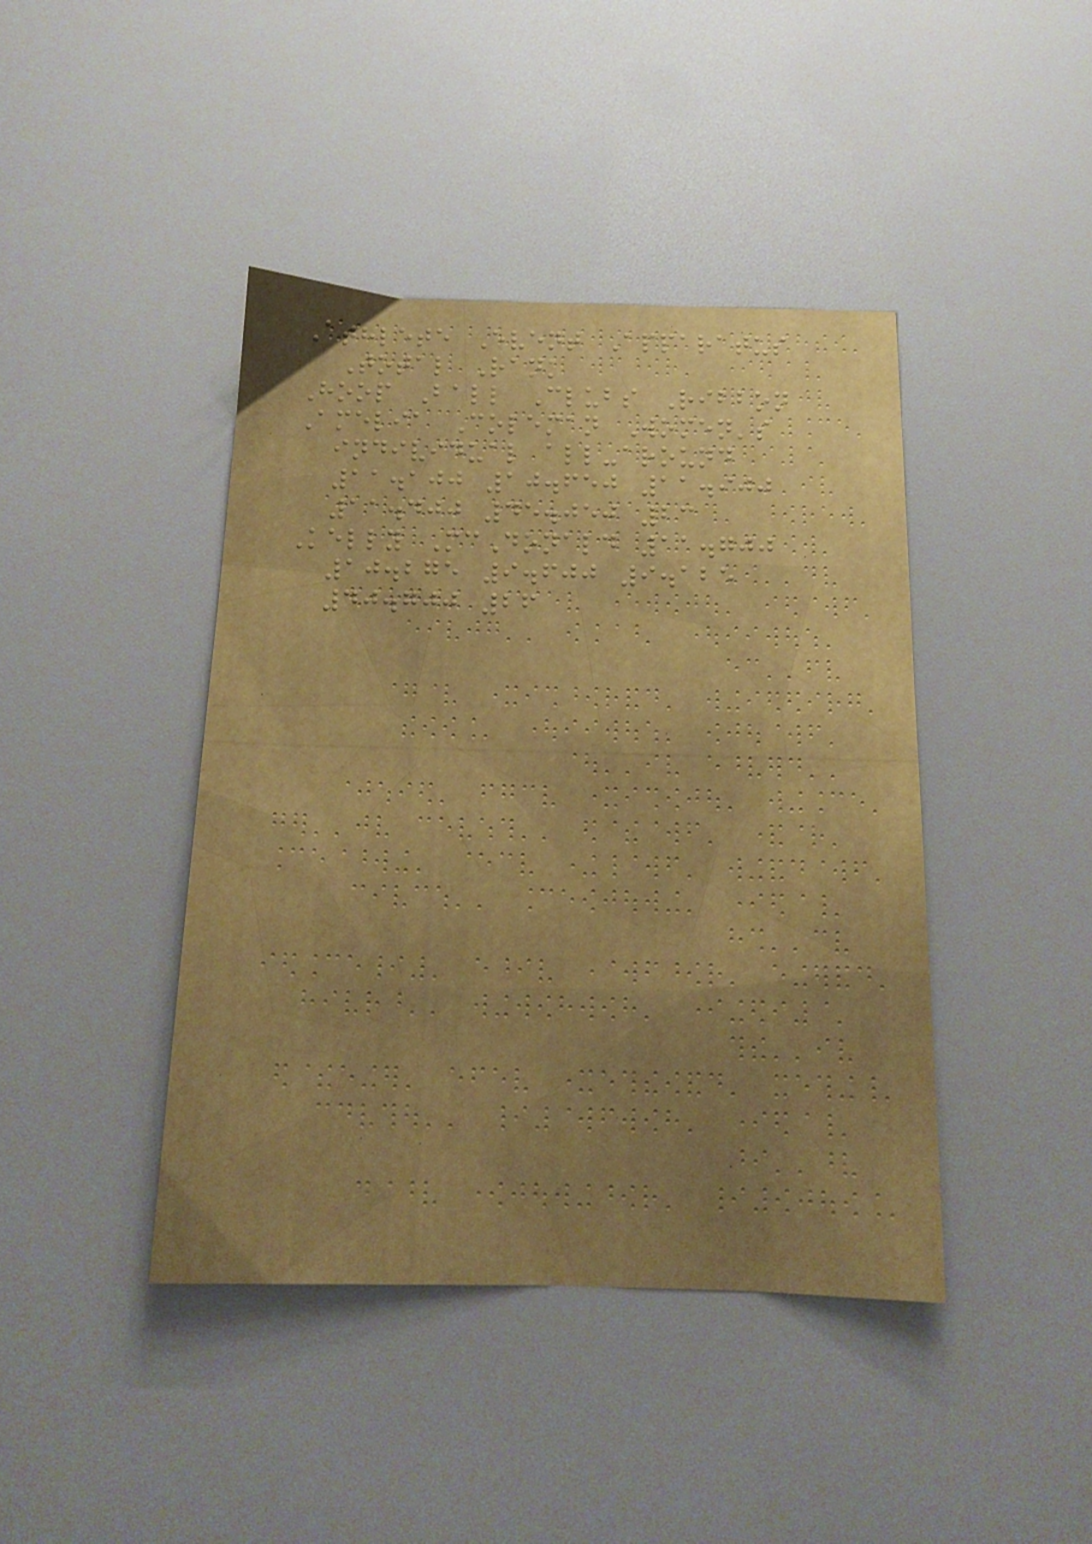Athlete Event Apparatus
Total Rank
Hoop Ball Clubs Ribbon
Amelia Coleman Women's
individual all-around
11.100 10.650 11.900
11.400 45.050 23
Kelly McDonald 11.700
10.275 9.600 9.125
40.700 26
